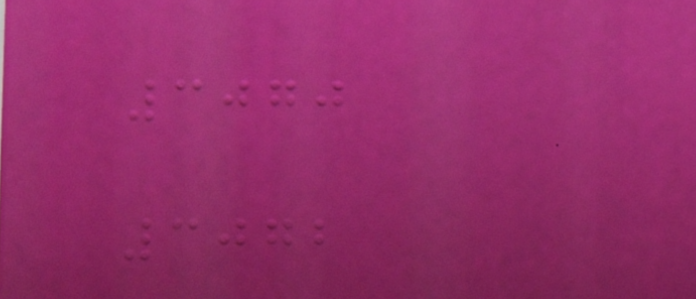3070
3072
